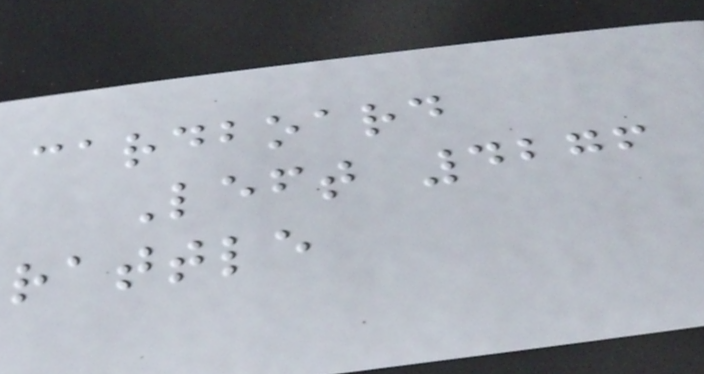cardboard
Left 4276
rattle
